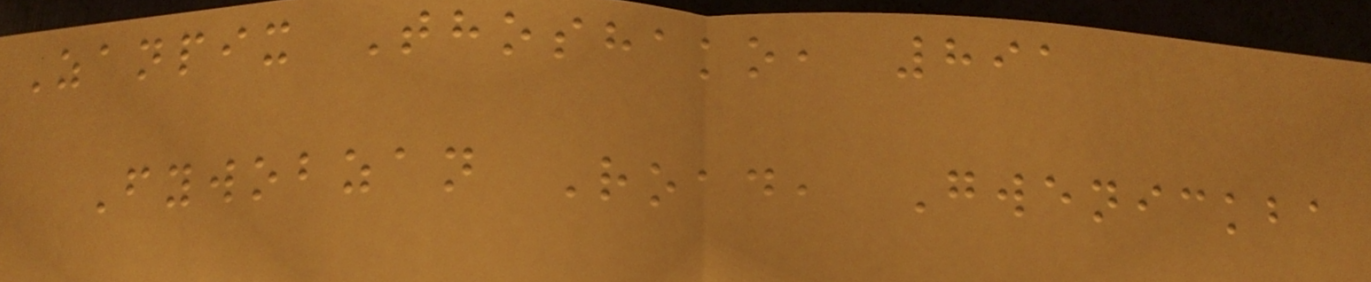Zanpix Thoshako, 891
Fywobzan Road, Gwenickba
